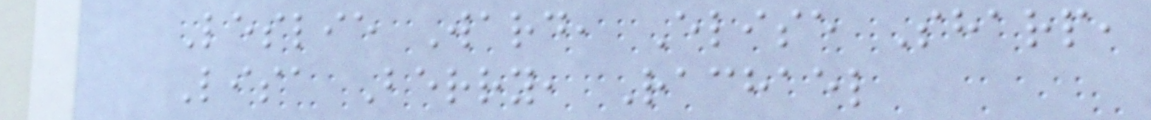Leslie Ward, Elise Sharp,
Lisa Berry, Rachael
